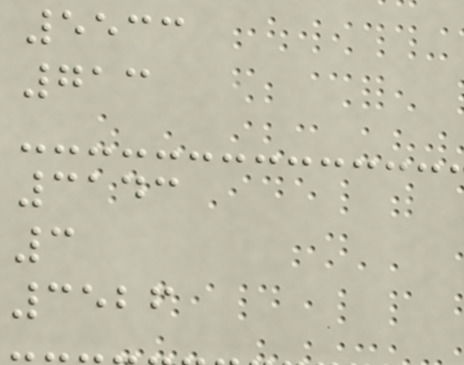5533
713
3143
3
3526
